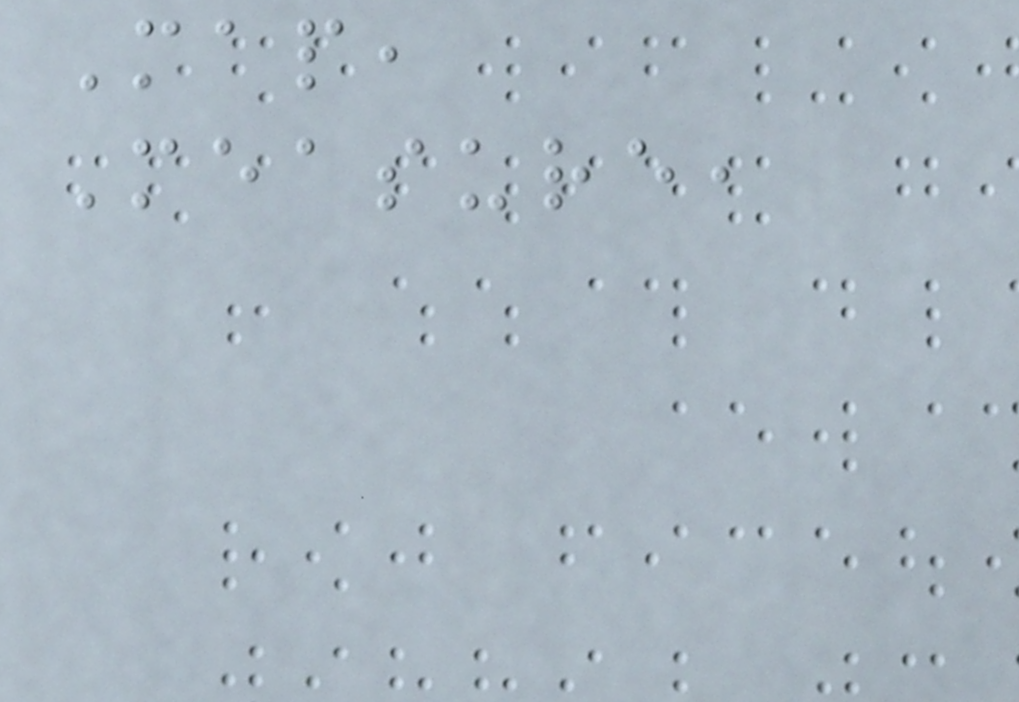Map,
Measure,
